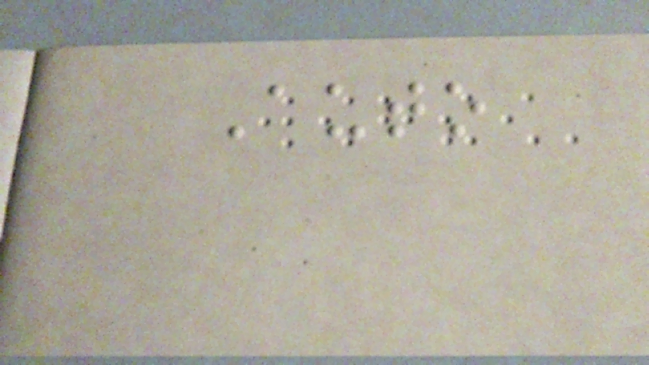Auto
